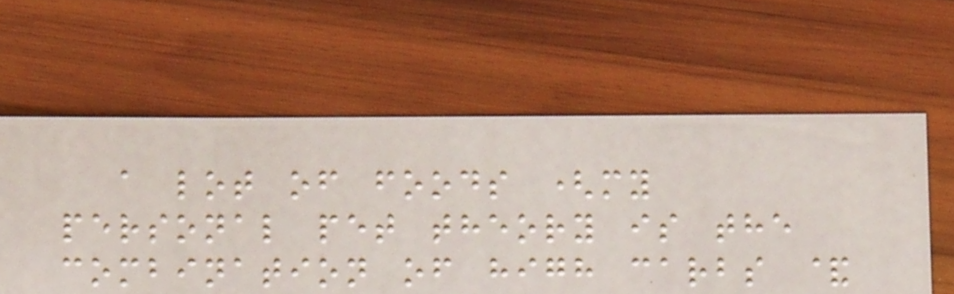a lot of foods (my
personal pet theory is the
combination of high carbs &
